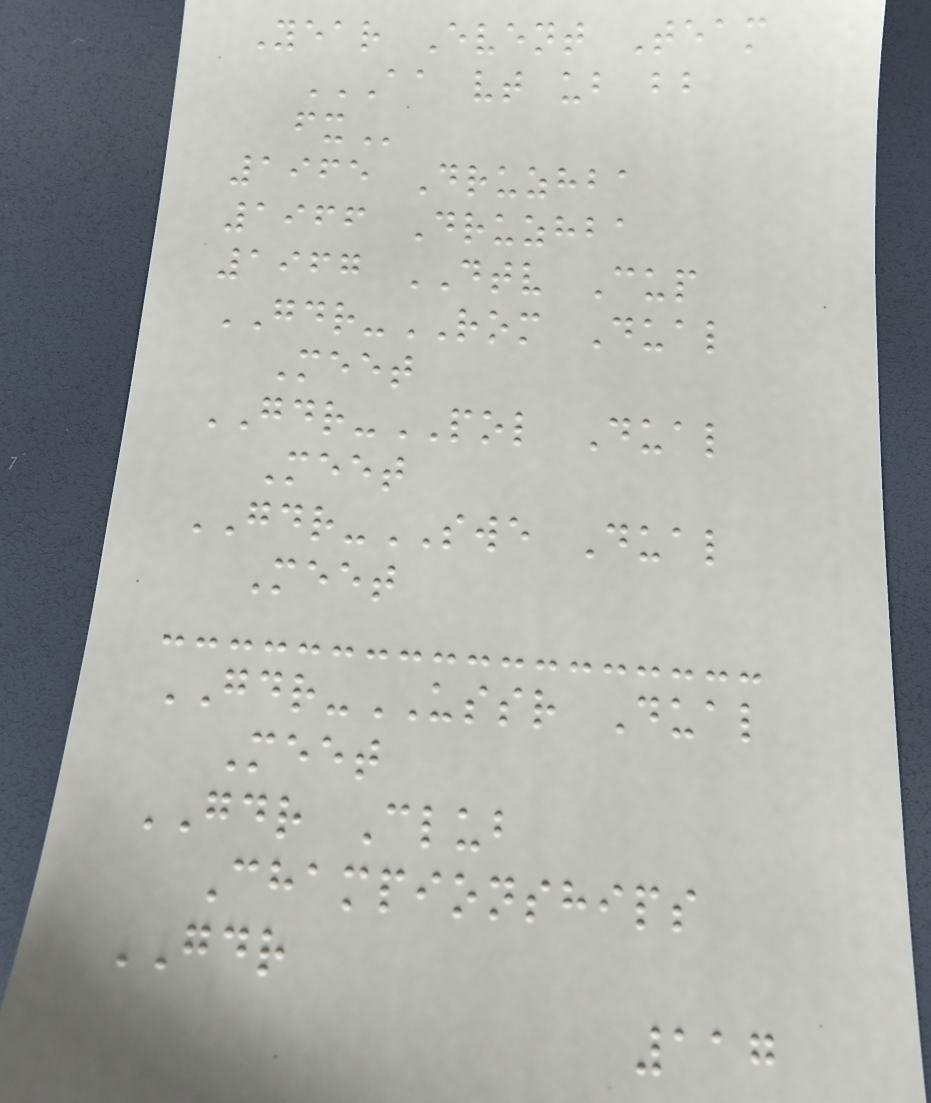Year Event Team
AA VT UB BB
FX
1965 Druzhba
1966 Druzhba
1967 DTV Cup
GDR-ROM Dual
Meet
GDR-POL Dual
Meet
GDR-SWE Dual
Meet
GDR-USSR Dual
Meet
GDR Club
Championships
GDR
117
